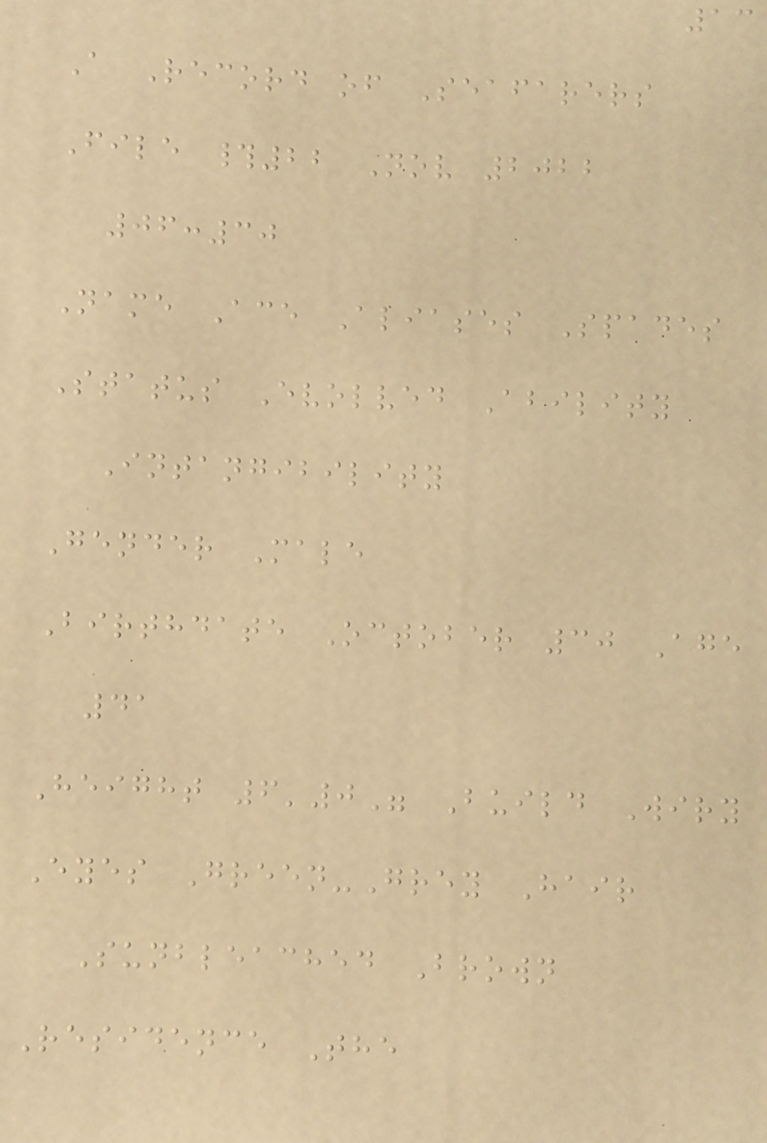13
A Record of Seafarers
File #22 Nov 2022
06:30
Name Ace Aliases Spades
Status Evolved Ability
Intangibility
Gender Male
Birthdate October 30 Age
41
Height 6'0" Build Wiry
Eyes Green-Grey Hair
Sunbleached Brown
Residence The
